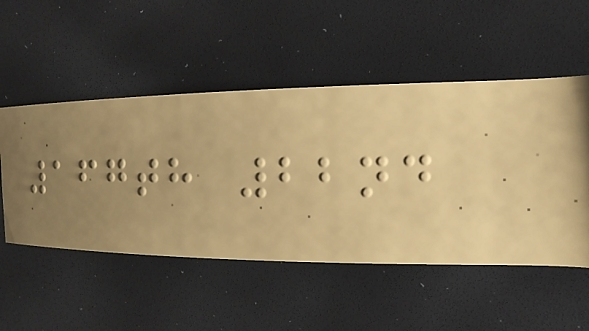167th 22nd
